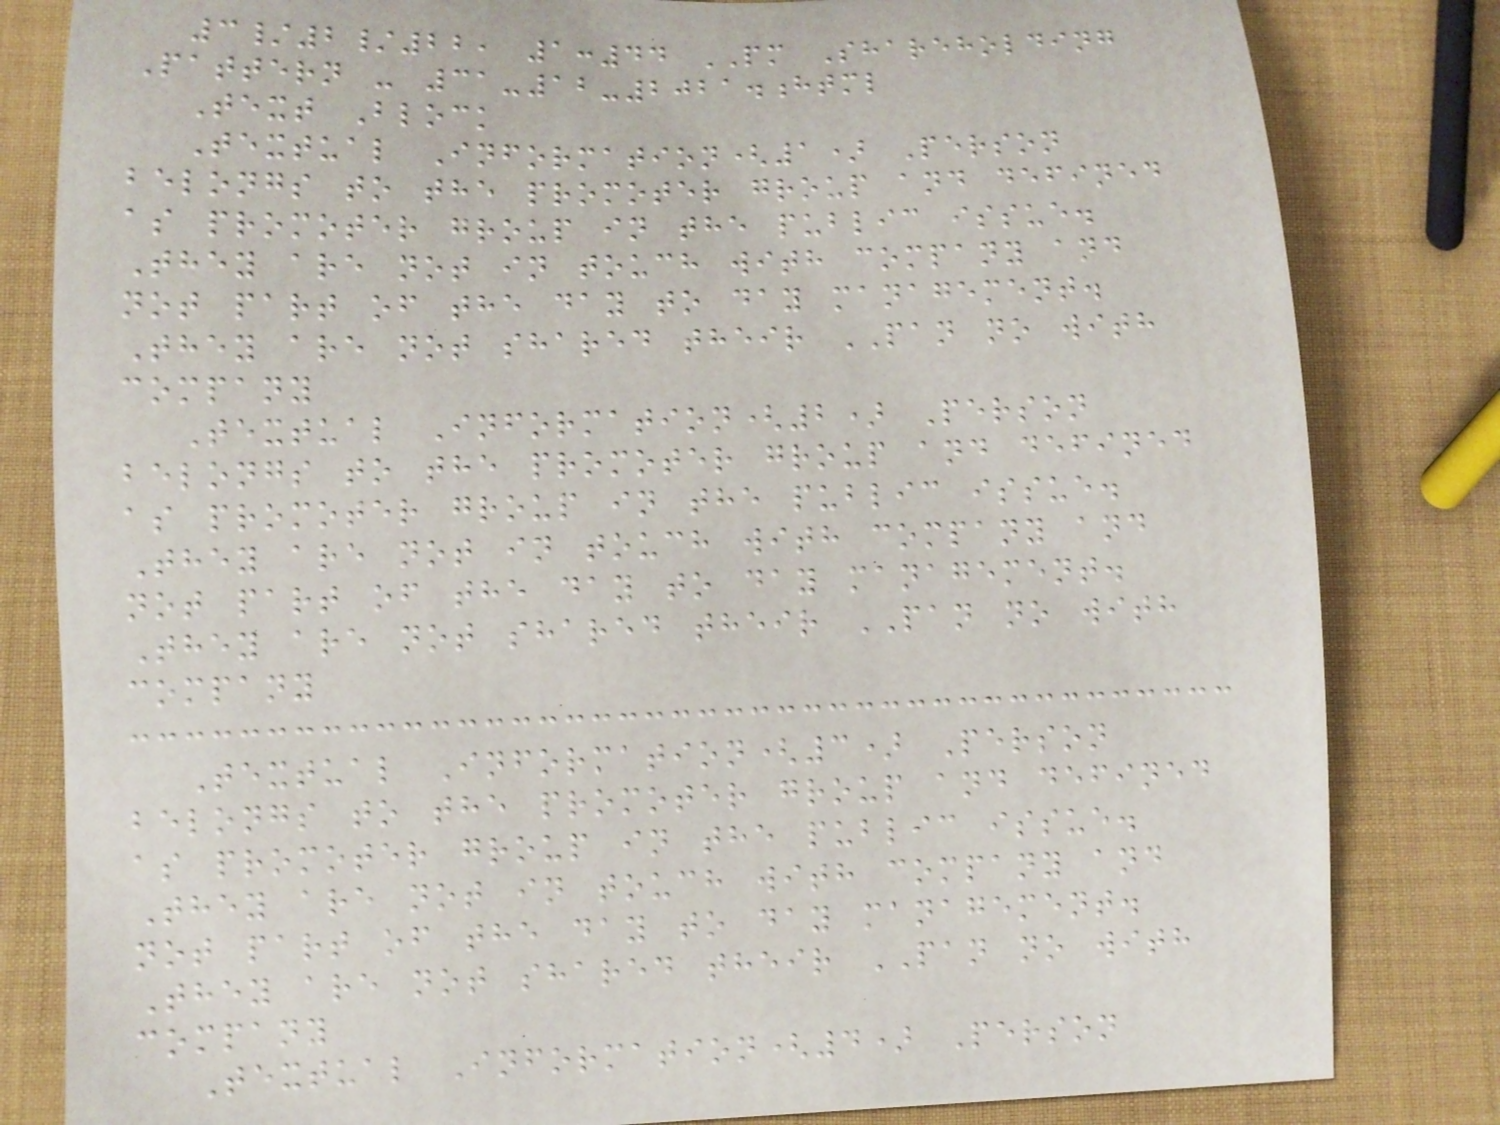3/2/22, 1:44 PM Shareholding
Pattern - 31-12-2021.html
Text Block
Textual Information(1) Person
belongs to the promoter group and defined
as promoter group in the public issue.
They are not in touch with company and
not part of the day to day management.
They are not shared their PAN no with
company
Textual Information(2) Person
belongs to the promoter group and defined
as promoter group in the public issue.
They are not in touch with company and
not part of the day to day management.
They are not shared their PAN no with
company
Textual Information(3) Person
belongs to the promoter group and defined
as promoter group in the public issue.
They are not in touch with company and
not part of the day to day management.
They are not shared their PAN no with
company
Textual Information(4) Person
